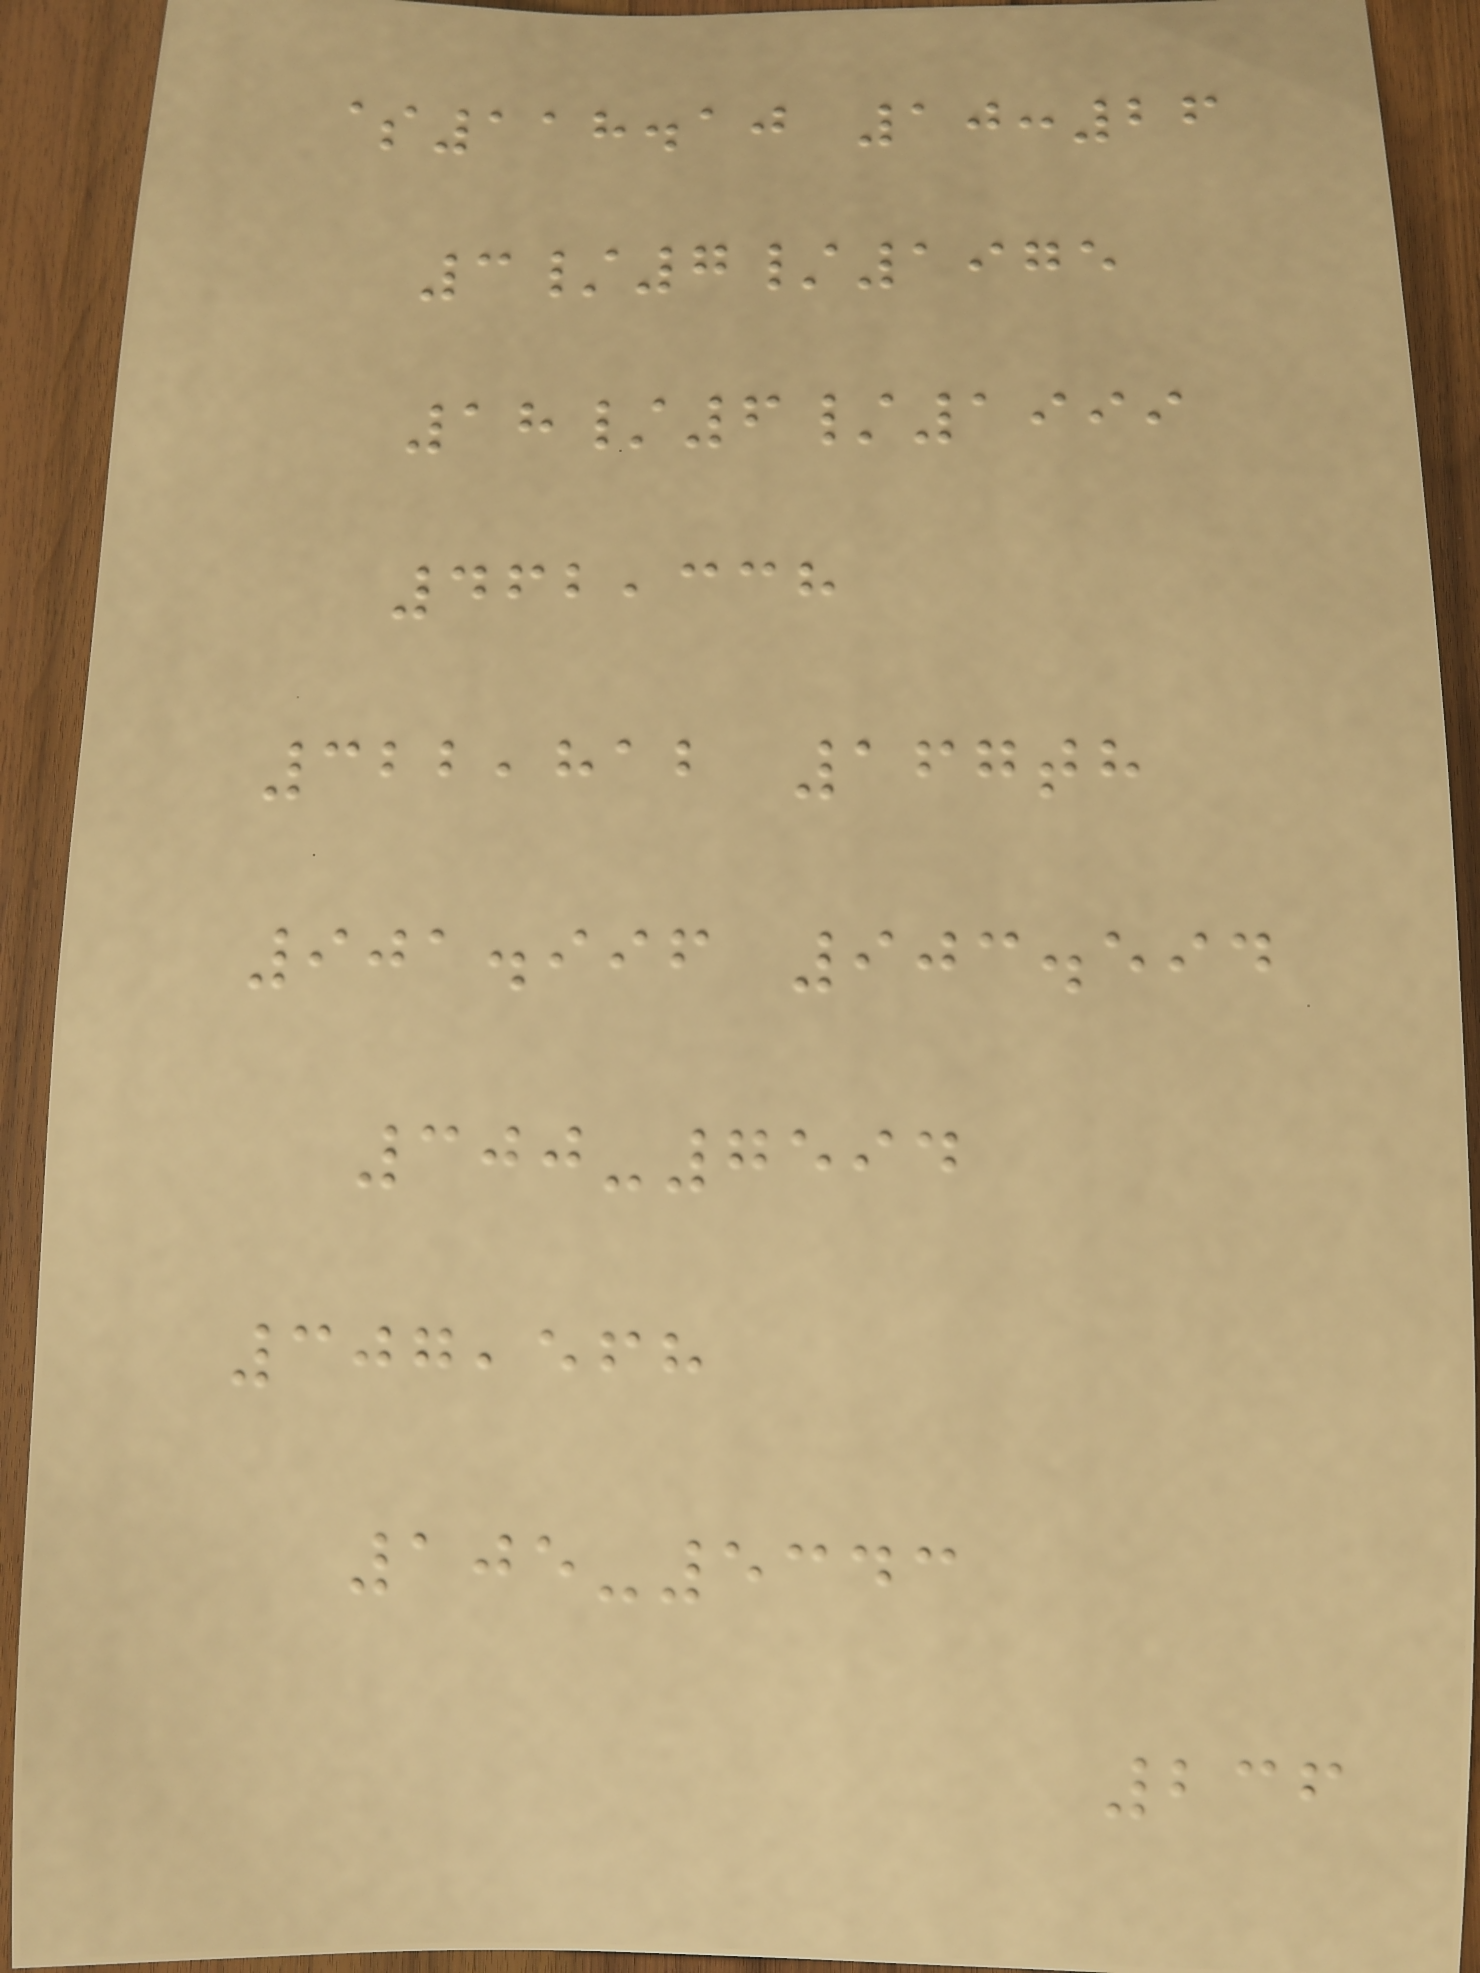$118.10 10:26
3/7/1975
18/6/1999
462,338
322,812 167th
901.996 903.594
300-7594
307,568
105-5343
236
